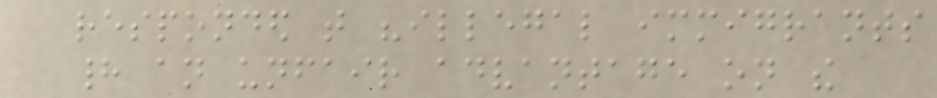responded that "illegal immigrants
had an unfair advantage on the
